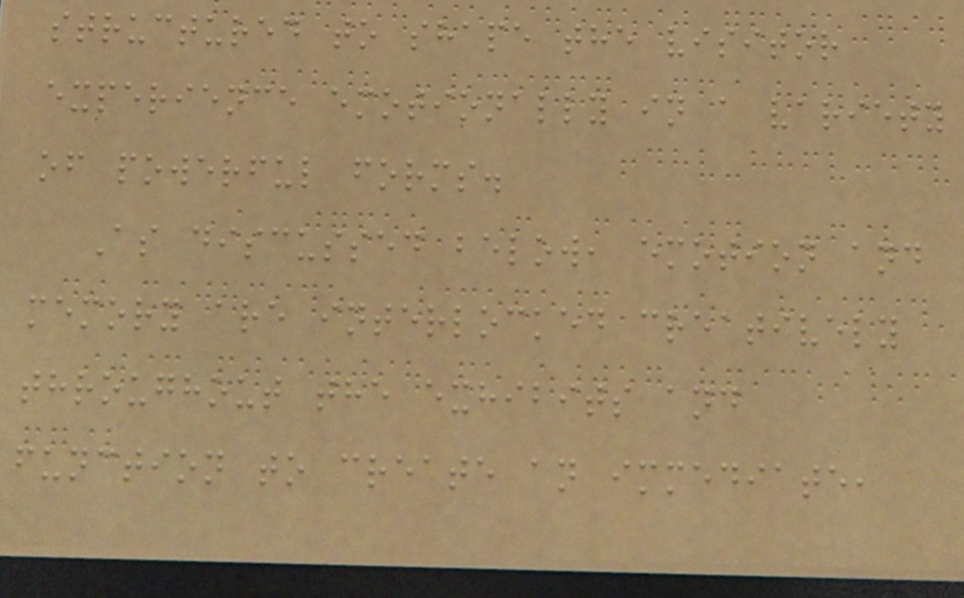structured to shape the visitor
experience emotionally in a variety
of powerful forms.
As discussed below, emotion and
memory are interlocked creatively
throughout the exhibits and
function to create an immediate,
